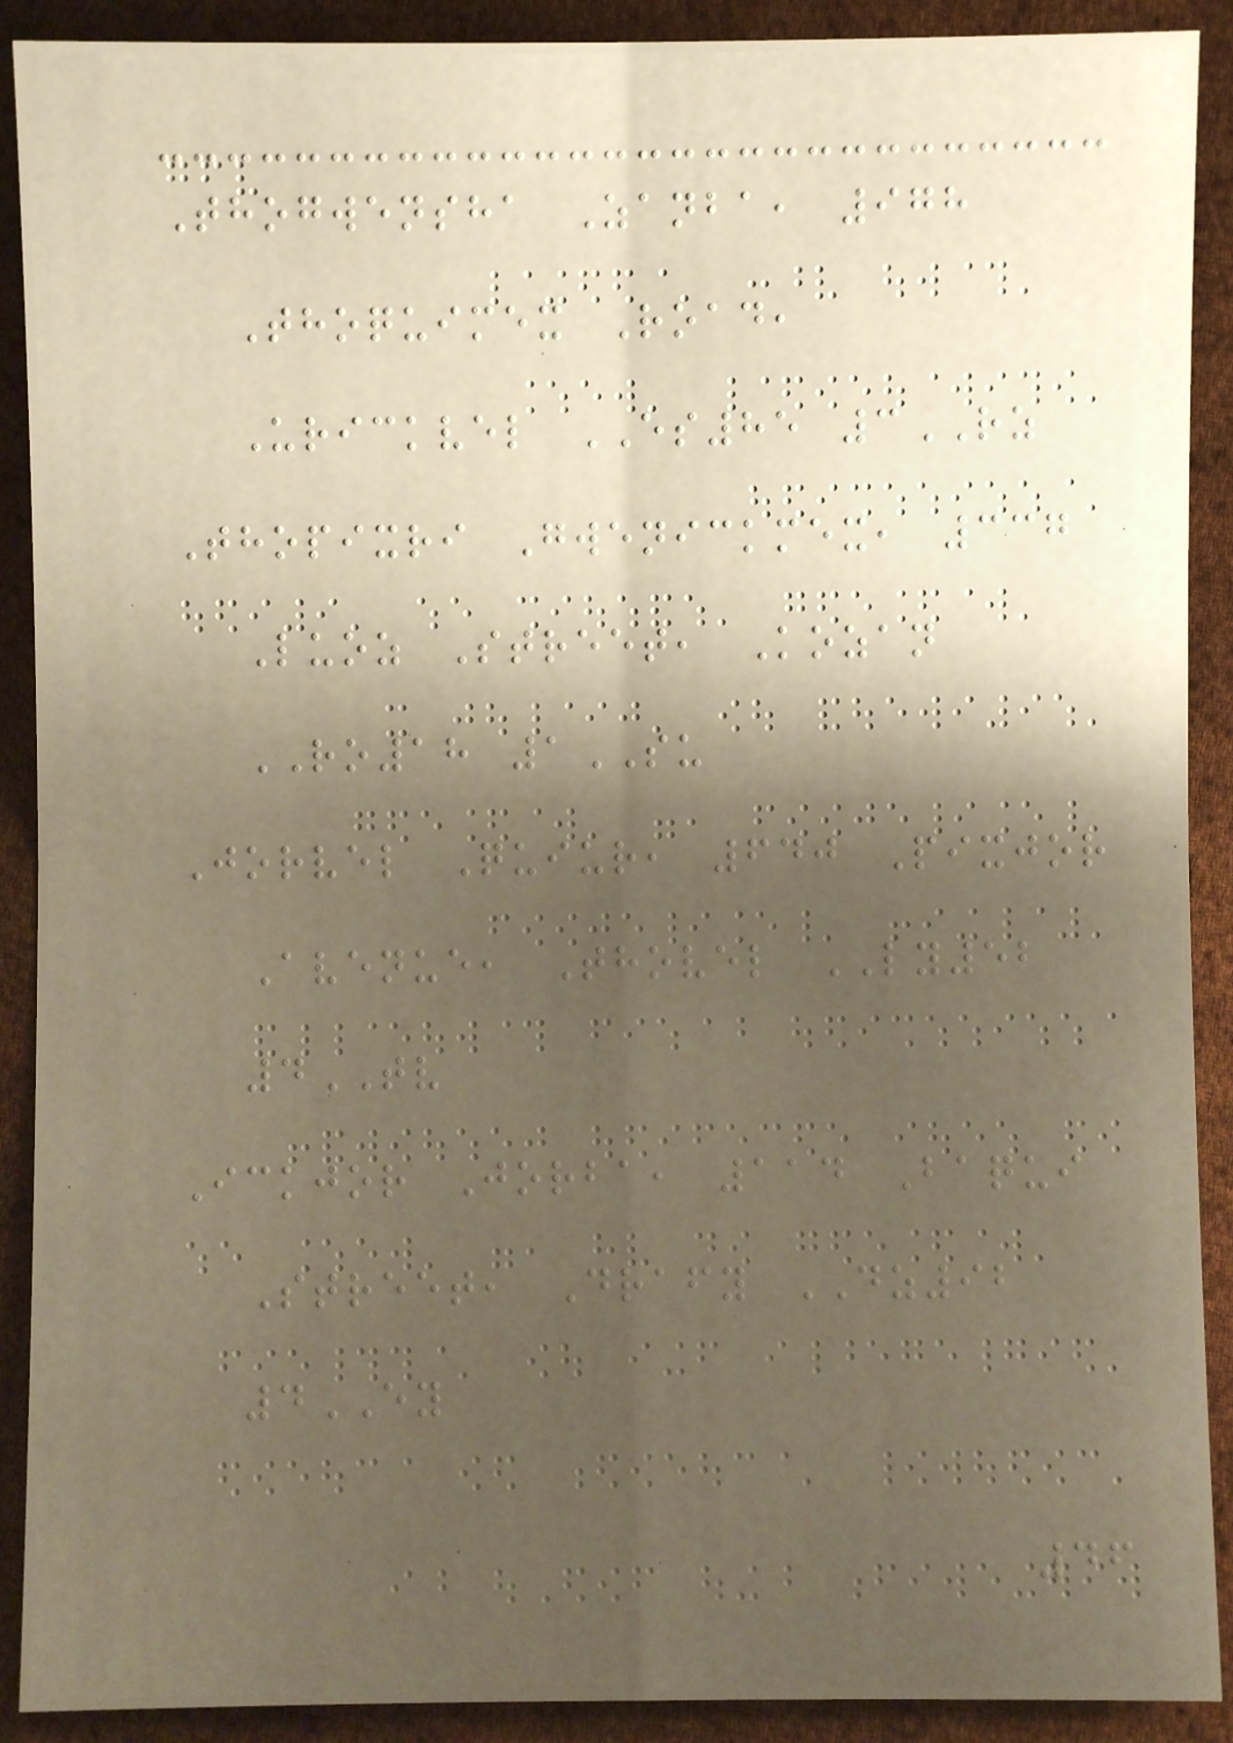Thogwensha Zanba, 978
Thoquimex Road,
Urickvel ES85 3RZ
Thopixri Gwenickmex, 337
Luoz Street, Kozan
RO18 1SU
Jorvel Quiur, 640 Pixjor
Avenue, Thovel LY52
4TV
Ickjor Jorba, 114 Baqui
Street, Drafy DZ92
4EY
46
